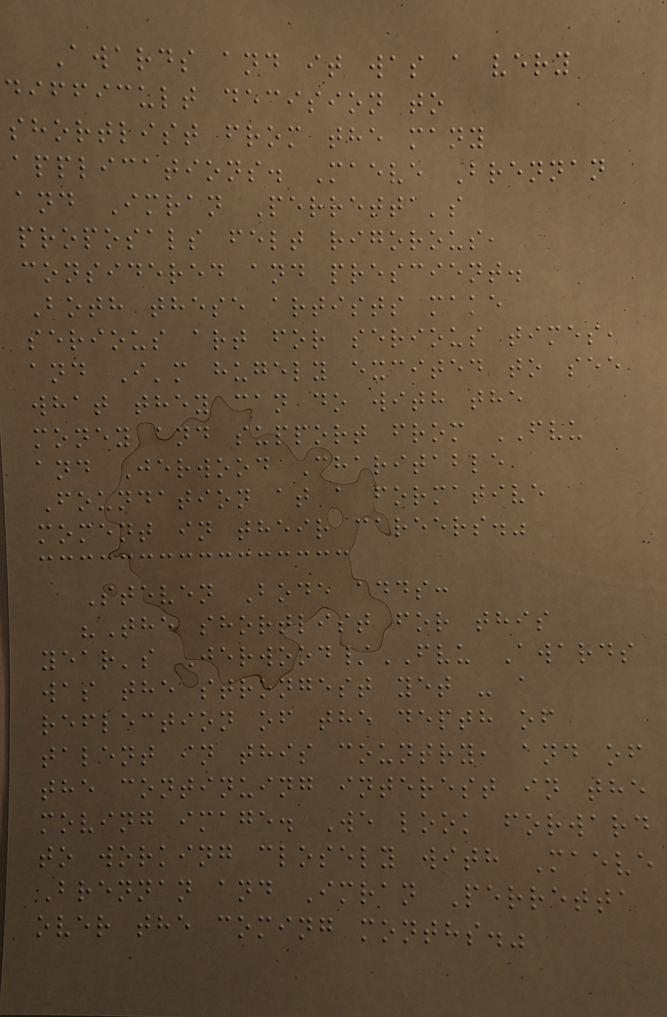Awards and it was a very
difficult decision to
shortlist from the many
applications. Maeve Brennan
and Imran Perretta's
proposals felt rigorous,
considered and prescient.
Both these artists make
serious art for serious times,
and I'm hugely excited to see
what they can do with the
money and support from FVU
and Jerwood Charitable
Foundation at a formative
moment in their careers."
Steven Bode adds:
"The shortlist for this
year's Jerwood/FVU Awards
was the strongest yet - a
reflection of the depth of
talent in this country, and of
the continuing interest in the
moving image. We look forward
to working closely with Maeve
Brennan and Imran Perretta
over the coming months."
